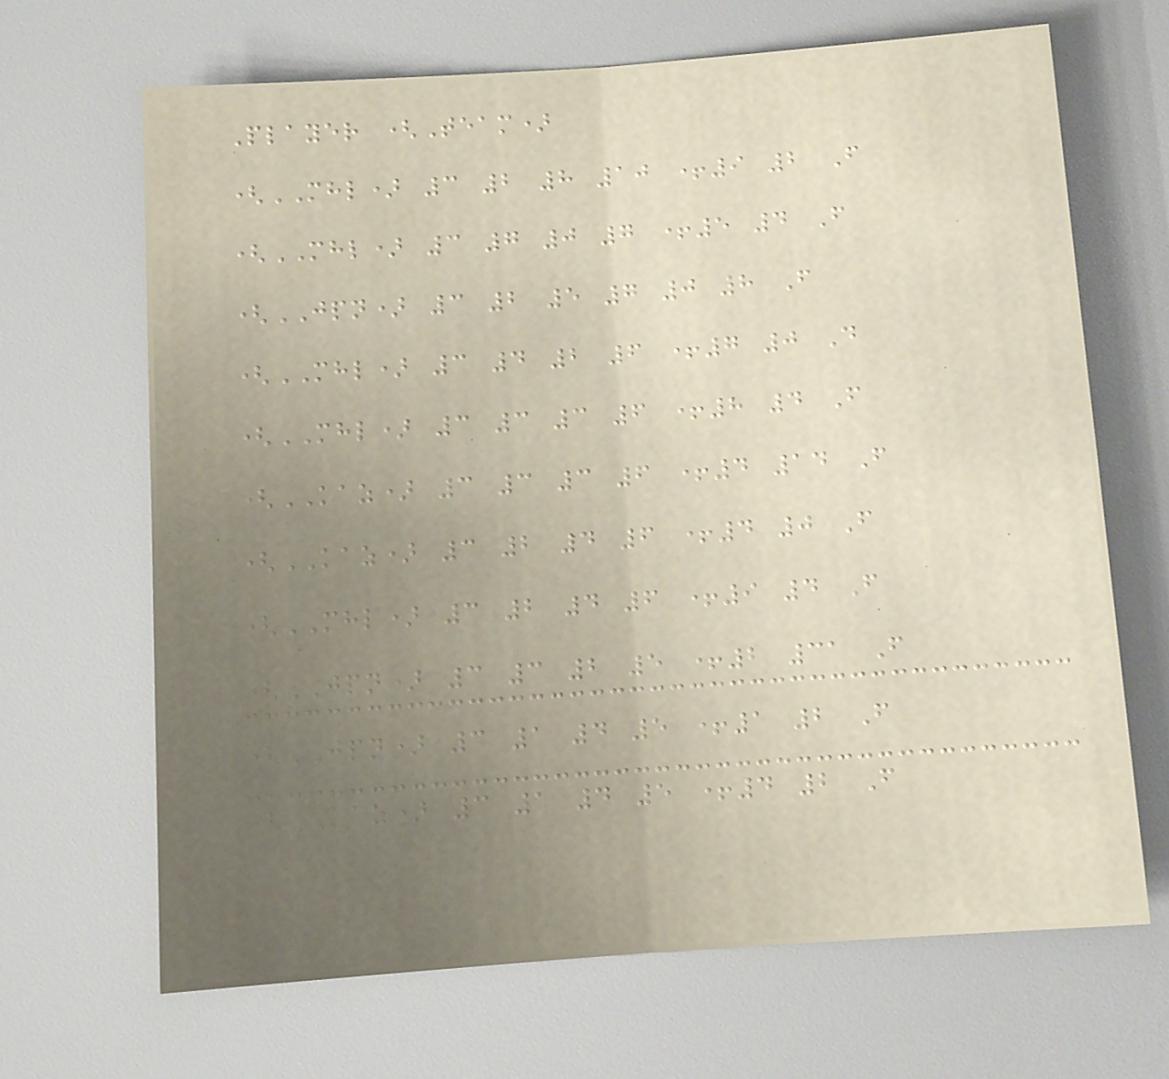Player (Team)
(MHL) 3 2 8 10 +9 2 F
(MHL) 3 7 0 7 +5 4 F
(JPN) 3 2 5 7 0 8 F
(MHL) 3 4 2 6 +7 0 D
(MHL) 3 3 3 6 +8 4 F
(KAZ) 3 3 3 6 +4 14 F
(KAZ) 3 2 4 6 +4 0 F
(MHL) 3 2 4 6 +9 4 F
(JPN) 3 3 2 5 +2 31 F
(JPN) 3 1 4 5 +1 2 F
(KAZ) 3 1 4 5 +4 2 F
